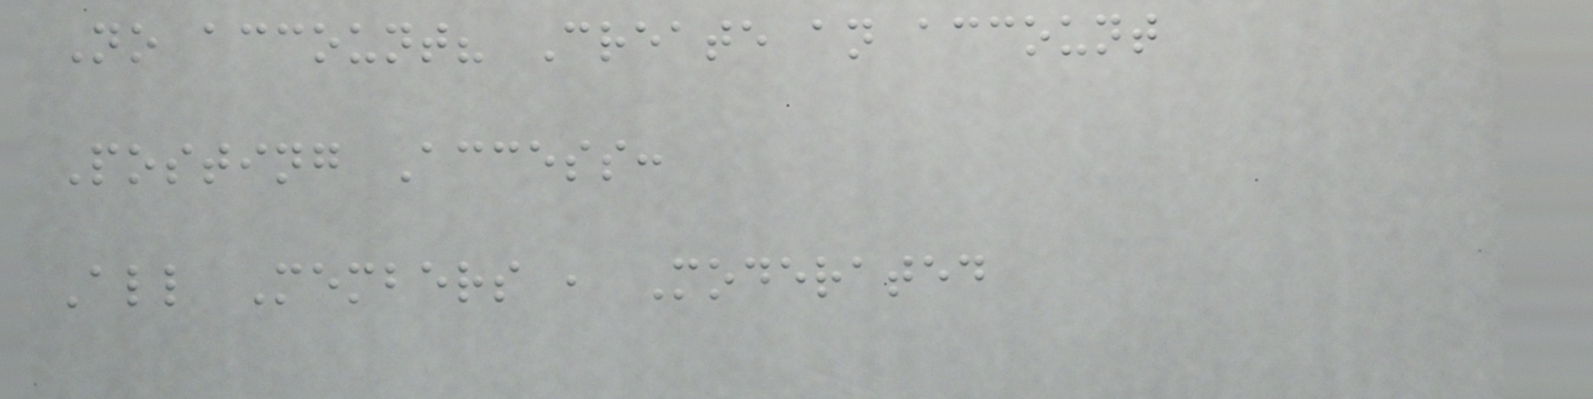No account? Create an account
Posting Access:
All Members , Moderated
